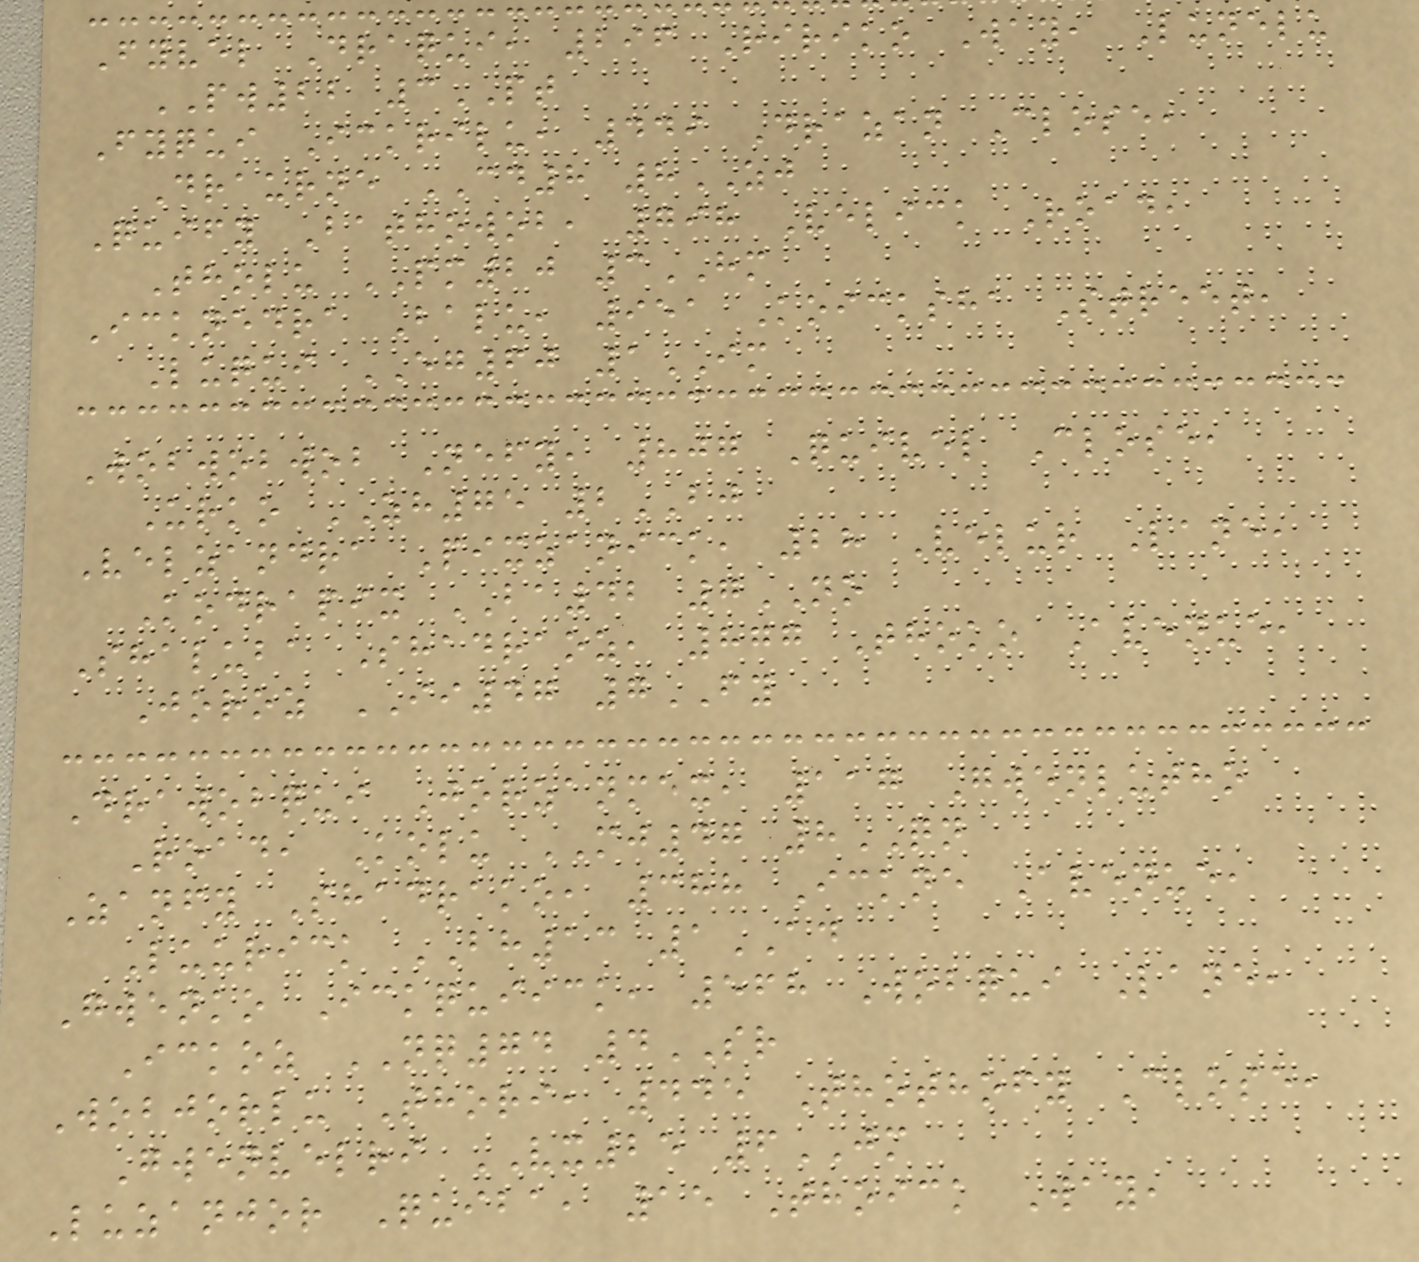Fyvel Draqui, 296 Ririko Way, Lunelu
PW22 3PT
Fyqui Ickrilu, 449 Drazan Close,
Draurne CD8 8ZJ
Quify Bathowob, 798 Velick Road,
Tholu PM20 3HM
Icknedra Balu, 951 Koicksha Street,
Luqui EG60 1IM
Wobwobwob Nefy, 807 Quivel Close,
Urko ZH75 2BJ
Velzandra Pixzanick, 28 Velur Lane,
Kodrapix BA42 7NO
Shaluba Shadraoz, 877 Thoko Avenue,
Joroz II47 7FY
Drawobqui Jorzanmex, 117 Gwenlutho
Road, Kolu MJ47 8QN
Zanfy Shadrako, 388 Ickne Avenue,
Luurick BH13 1AD
Gwenko Ickquiick, 568 Wobqui Lane,
Ickoz NQ74 4SR
Wobjorlu Thori, 445 Thothofy Close,
Gwenvelri VX25 6JM
Luzanjor Quiba, 15 Thoick Way,
